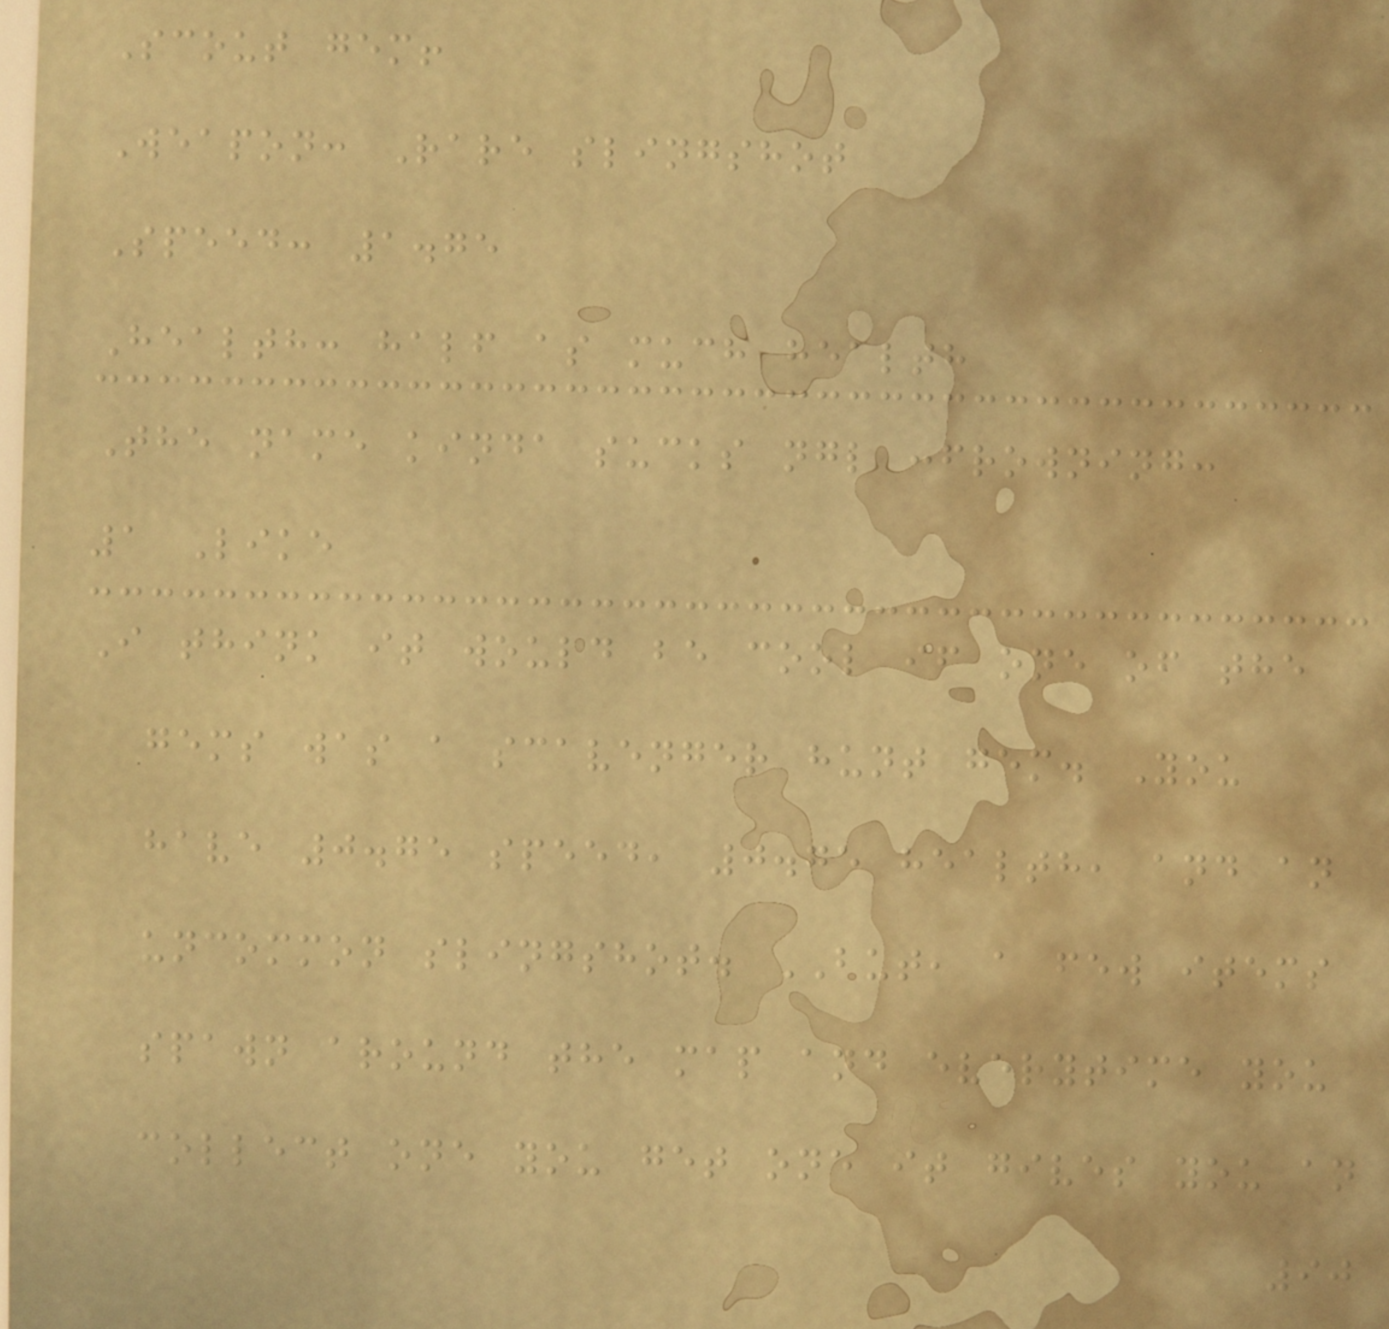Scout gem!
Weapon: Rare slingshot
Speed: 1.75
Health: half as much health
The name kinda sucks ngl :frowning:
1 Like
I think it would be cool if one of the
gems was a scavenger hunt gem. You
have 0.75 speed, 0.75 health, and an
uncommon slingshot. BUT, a few items
spawn around the map and everytime you
collect one you get one it gives you an
90
